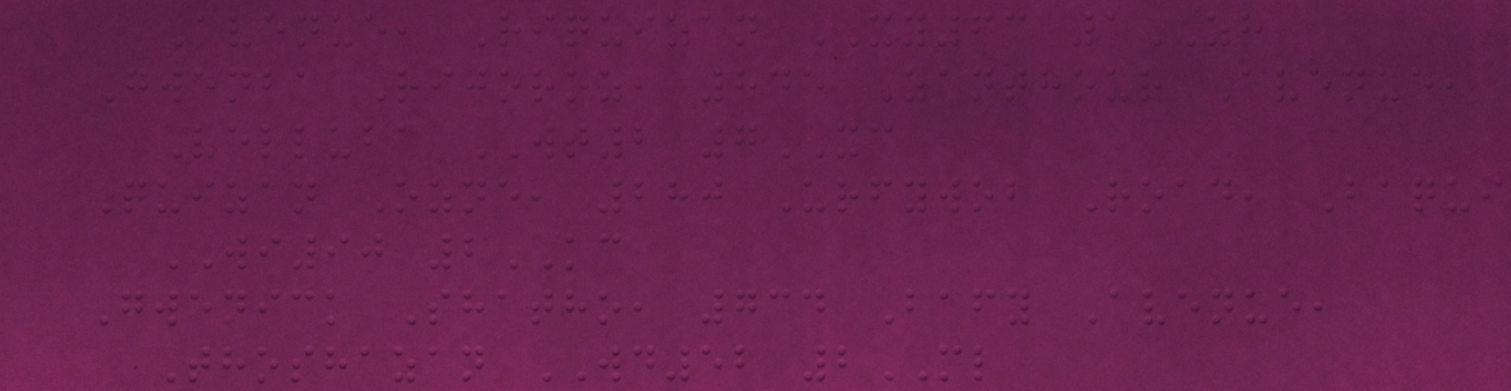Avenue, Riquizan XY63 1ZH
Gwenba Rijoroz, 845 Zanthour Avenue,
Velluba WT2 7XC
Quizan Ozne, 280 Urfywob Road, Baqui
WI90 2KC
Gwenick Shatho, 734 Bafy Avenue,
Thoshazan WD52 2ML
